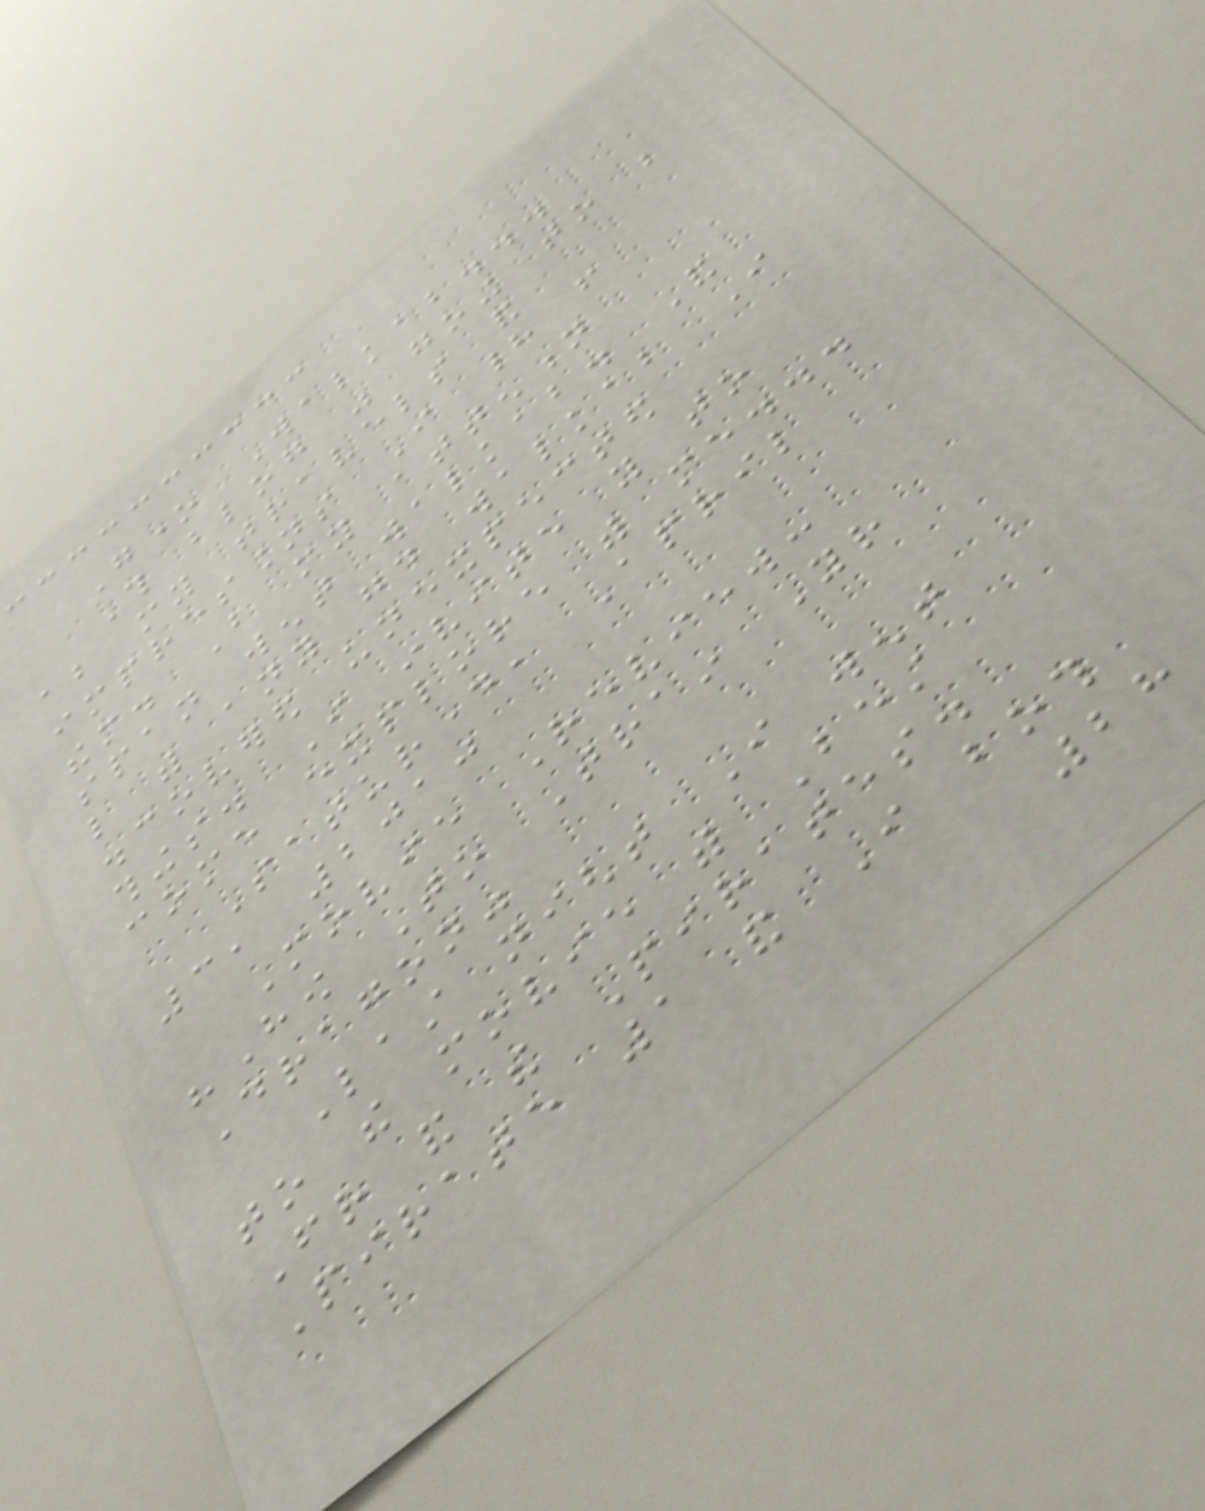Gone Walkabout...
This blog was going to be
about my travels and
impressions I had from
them. But my attention
span went walkabout. And
like with any good walkabout I
discovered unexpected
things. I invite you to
come explore with me...
Saturday, April
3, 2010
Movie Review:
"How To Train Your
Dragon"
Last night I went
to the movie with Best
Friend and the Pirates.
Pirate 1 and I both
28
